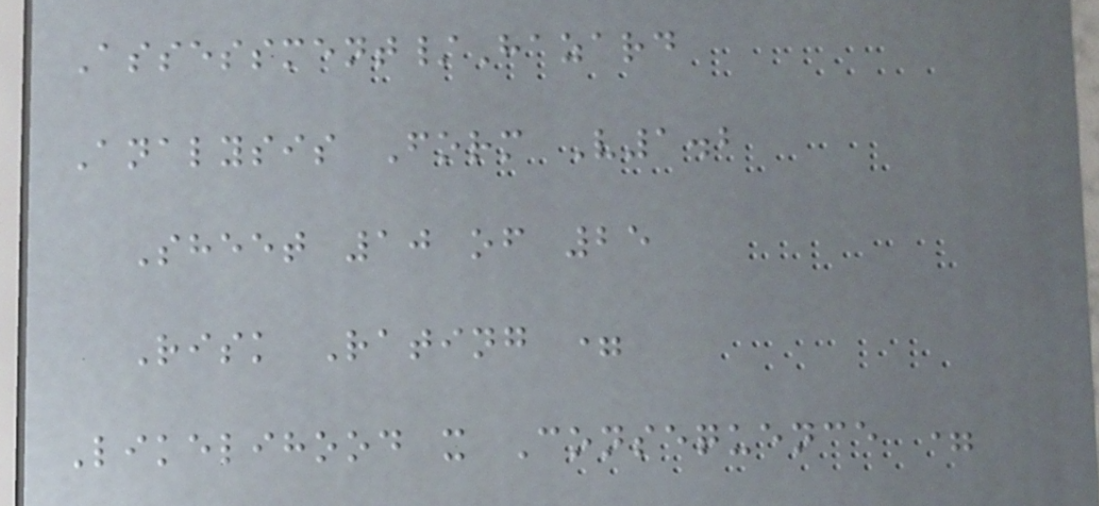Assessment/Hazard
Analysis Form V1.2
Sheet 10 of 25
Risk Rating =
Likelihood x Consequence =
